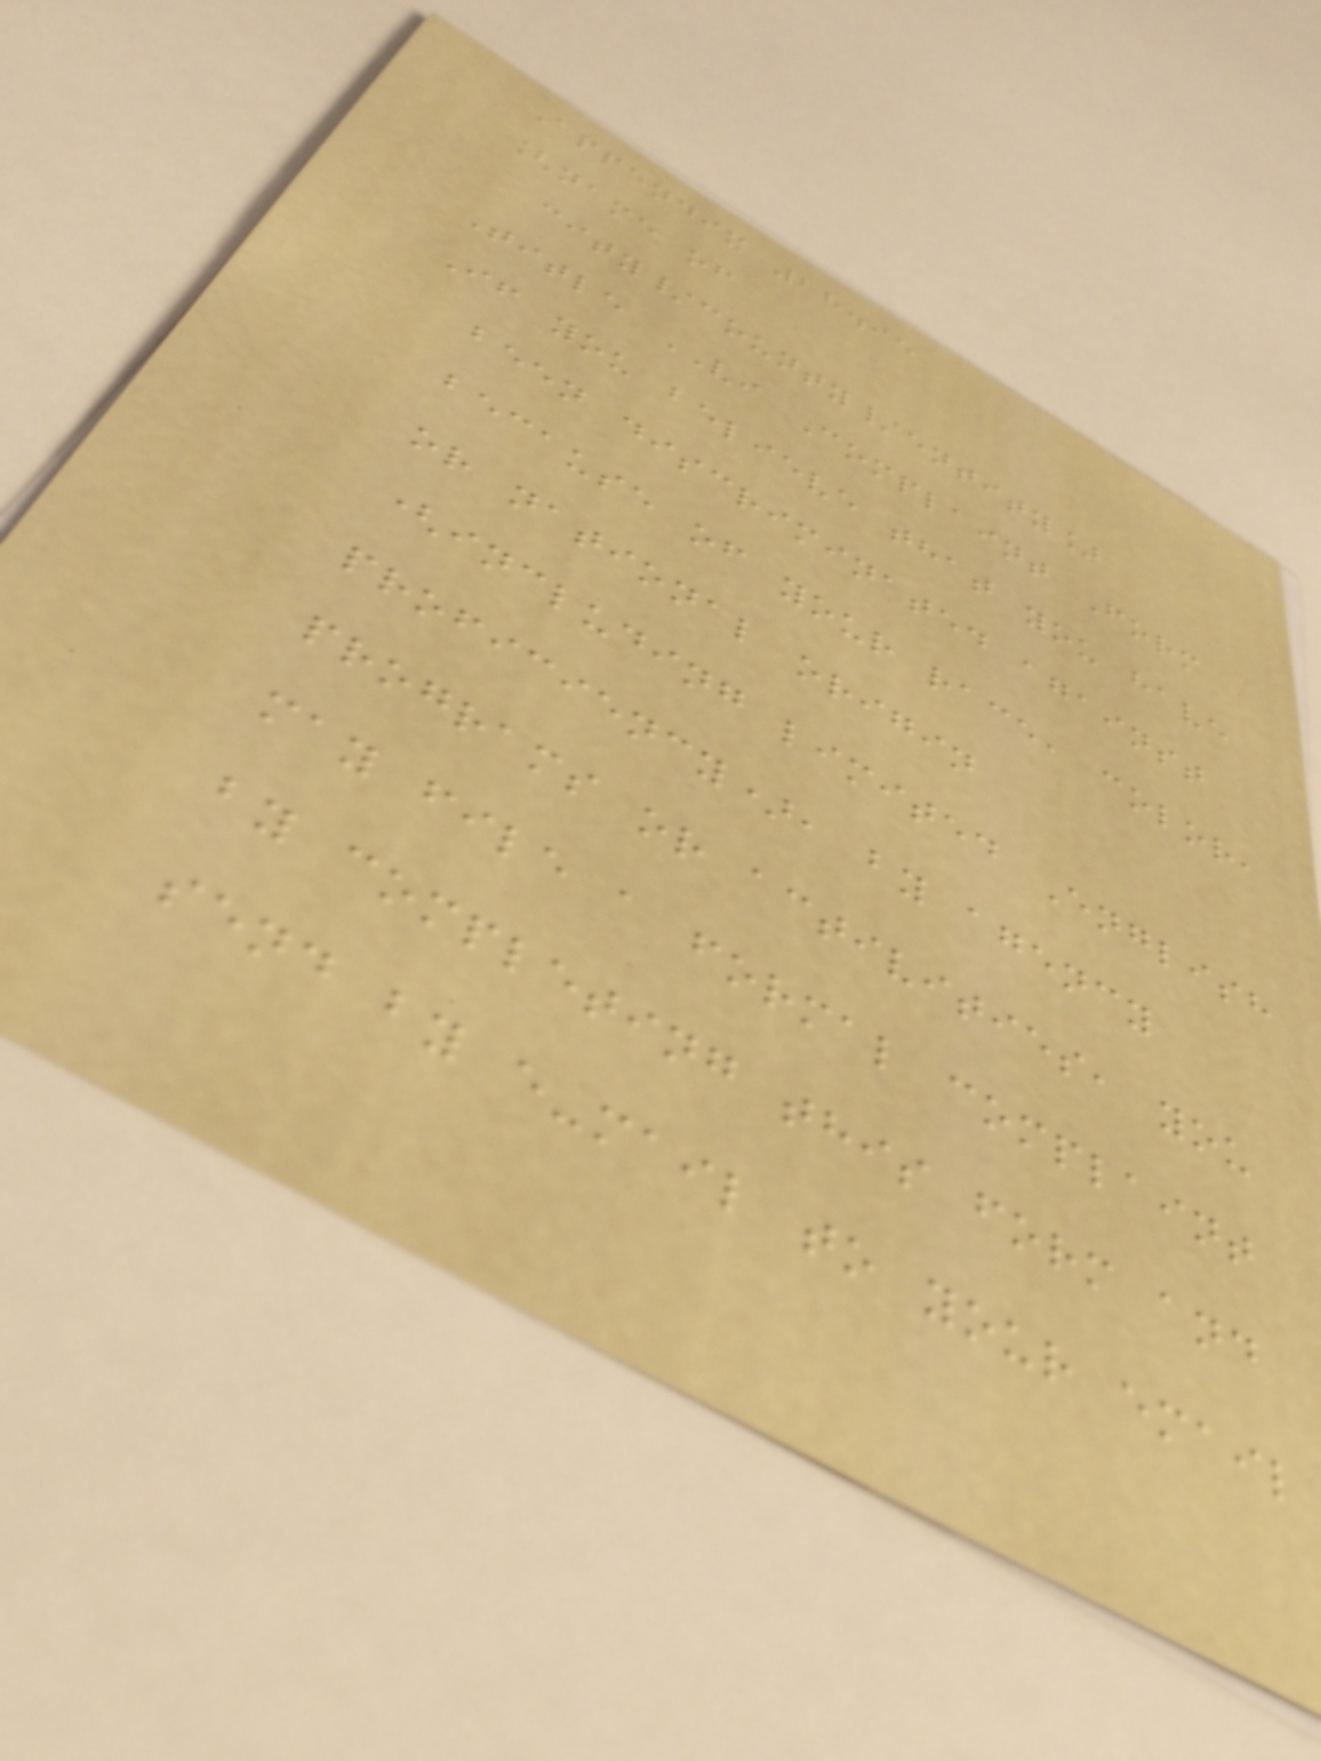Appendix 28.95
[name of
city/county/entity]
Title VI Complaint Form
If you believe that you have
been discriminated against
because of your race, color,
or national origin
(including limited English
proficiency), by agency
programs or activities, you
may file a formal complaint
by completing this form and
send by e-mail to your email
